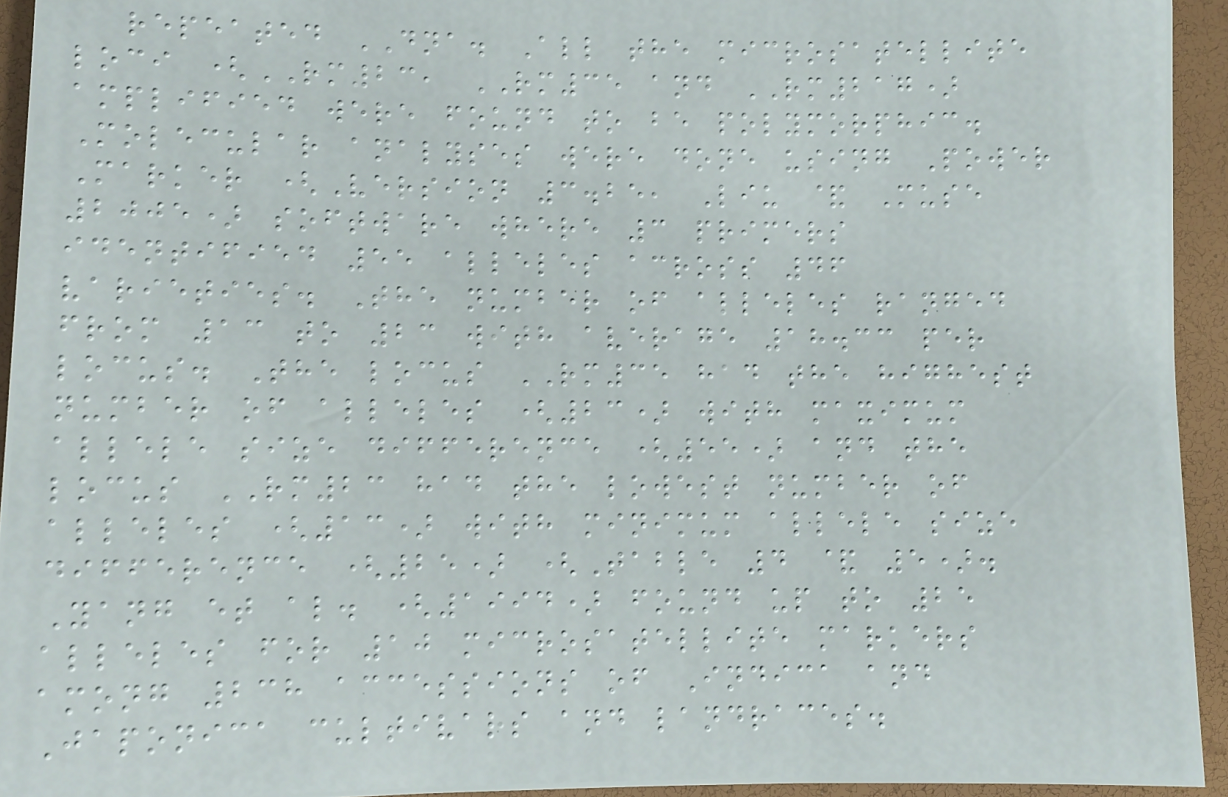repeated DNA. All the microsatellite
loci (RM23, RM35 and RM217)
amplified were found to be polymorphic.
Molecular analyses were done using Power
Marker (Version 3.25, Liu & Muse
2005) software where 3 primers
identified 55 alleles across 46
varieties. The number of alleles ranged
from 13 to 23 with average 18.33 per
locus. The locus RM35 had the highest
number of alleles (23) with maximum
allele size difference (55) and the
locus RM23 had the lowest number of
alleles (13) with minimum allele size
difference (25) (Table 4 & 5).
Yang et al. (1994) found up to 25
alleles for 10 microsatellite markers
among 238 accessions of Indica and
Japonica cultivars and landraces.
